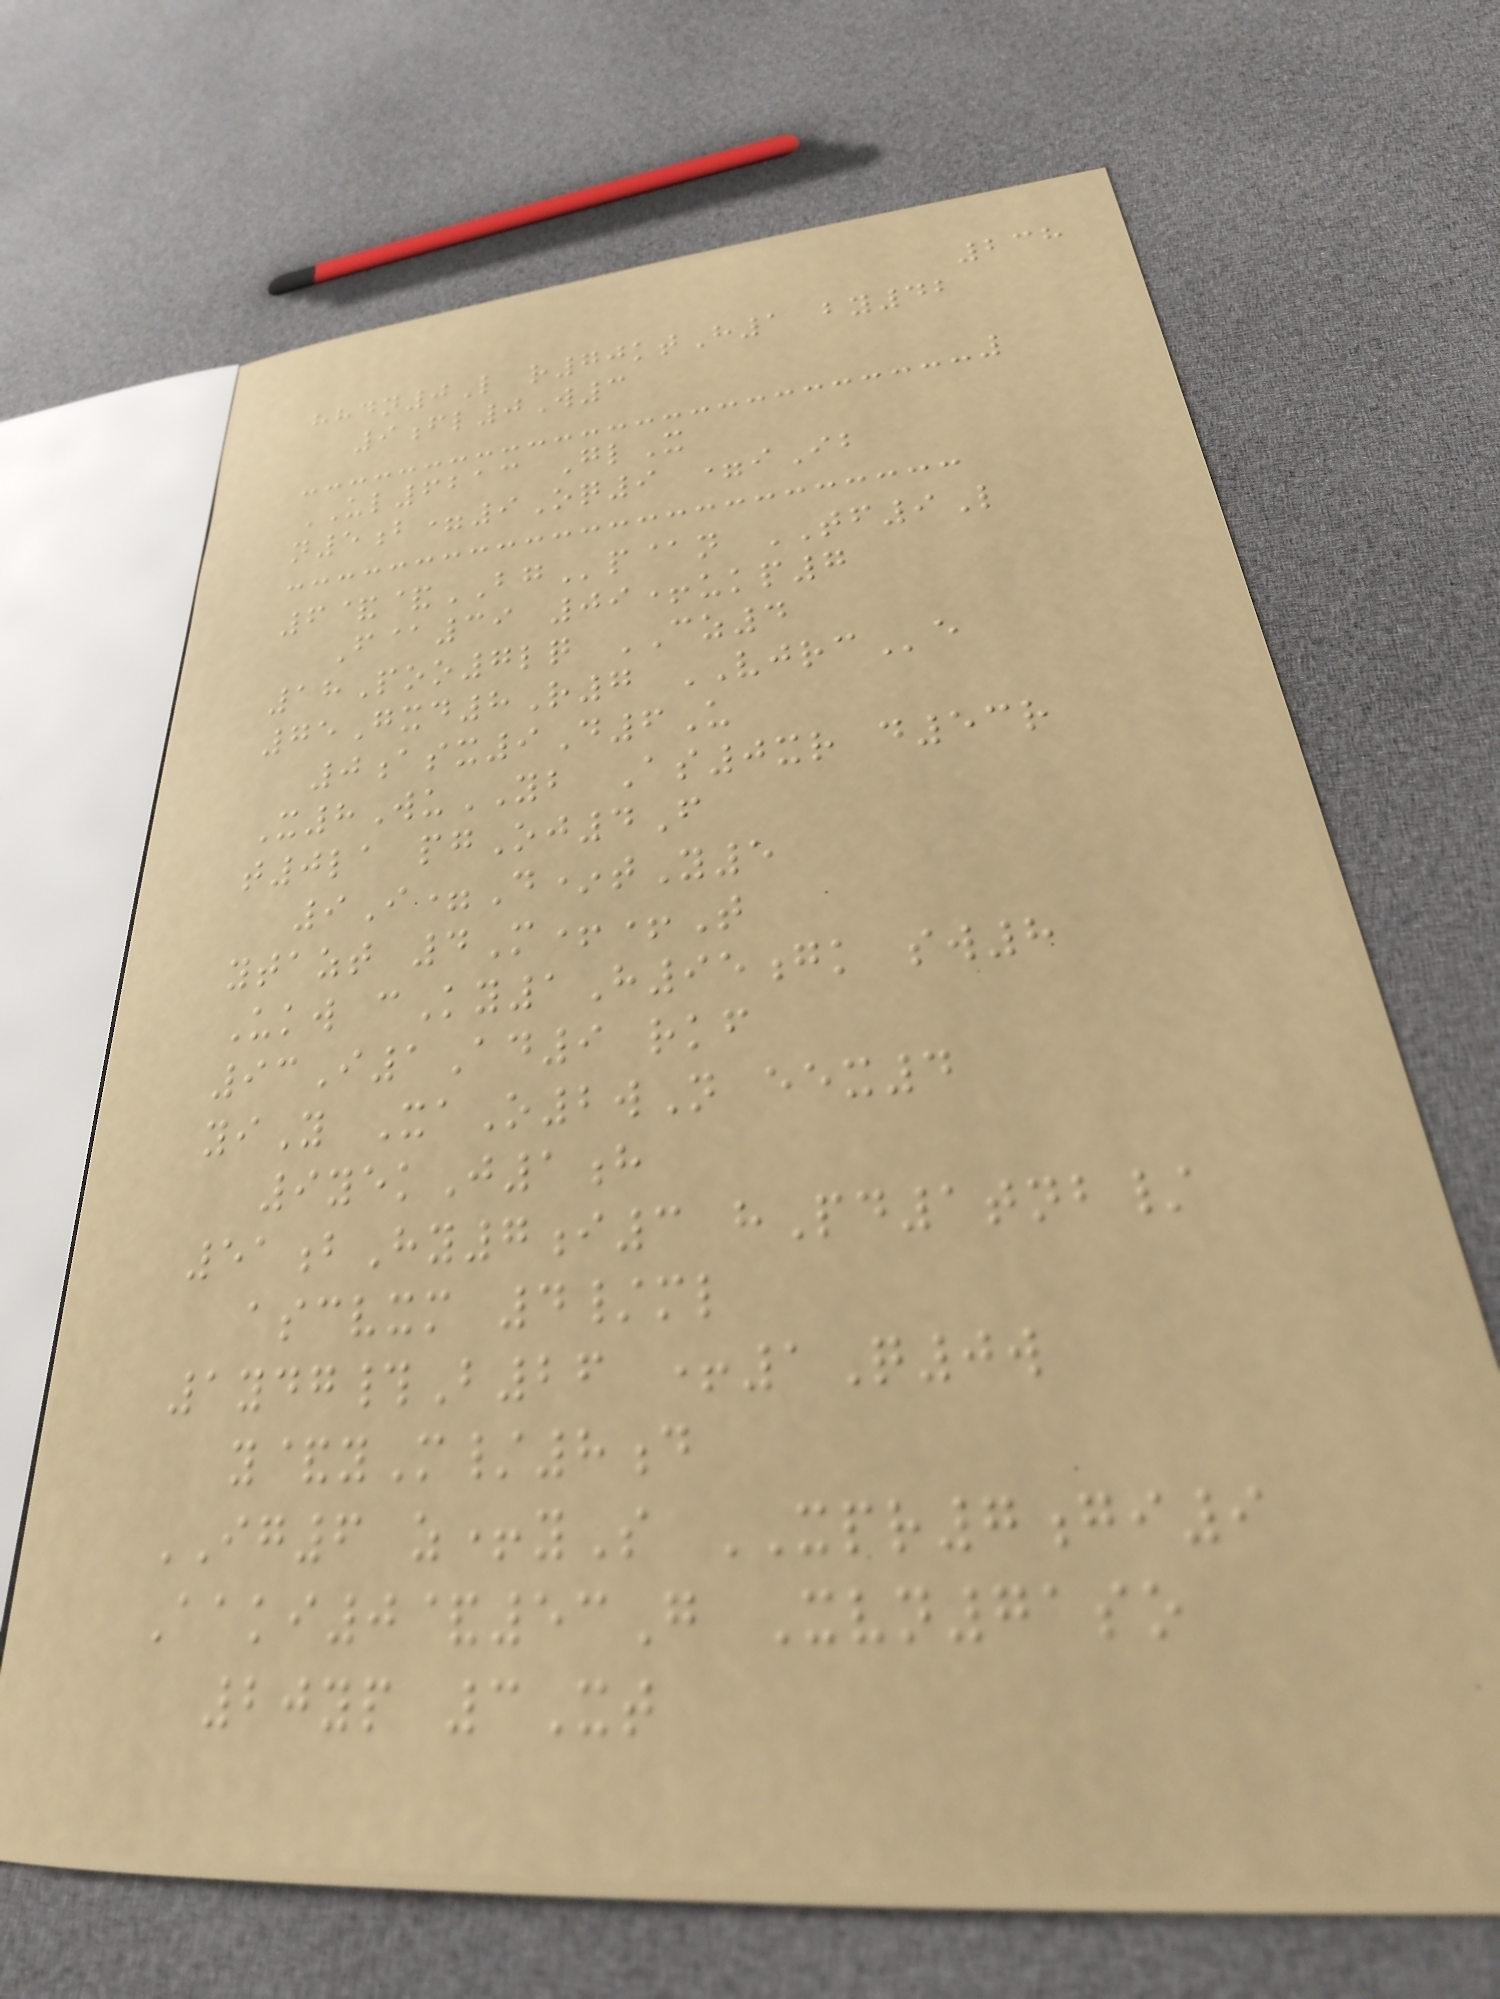238
hhdn0L r70ktH1 by42
9fl0W3
UL6213 GlX
n5b=9Oq9 =iIb
6&&BGp@n TF9L
F@39 09+ukp7
18Poo7lq CZ4
75Gxd8R7 VJRCe
0asx9D6U
X8WuYB As0xr d53r
t0la pgOj4F
9I=D*tY5
ytazt 4M++T
Ukw cKy1H95gk sw8
93I1Ad9 rkf
yiY XaO2wN eex4
9yekJ1h
51bHy7i3 hPd1tnb/
ascvxm 4/ml
1ydg#B26 +1Q0w
y&yM/8d
IG6 z+yS XPR7gi9
Aaki0&53G Xvn71so
20yp 3Xt
